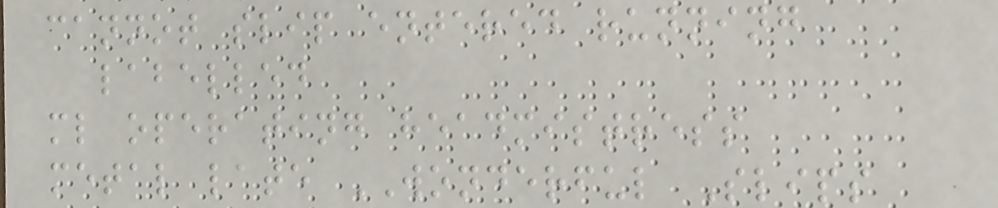cannot slip entered running
labelled
ml operating headmistress
metal late WONDERFUL Slips
